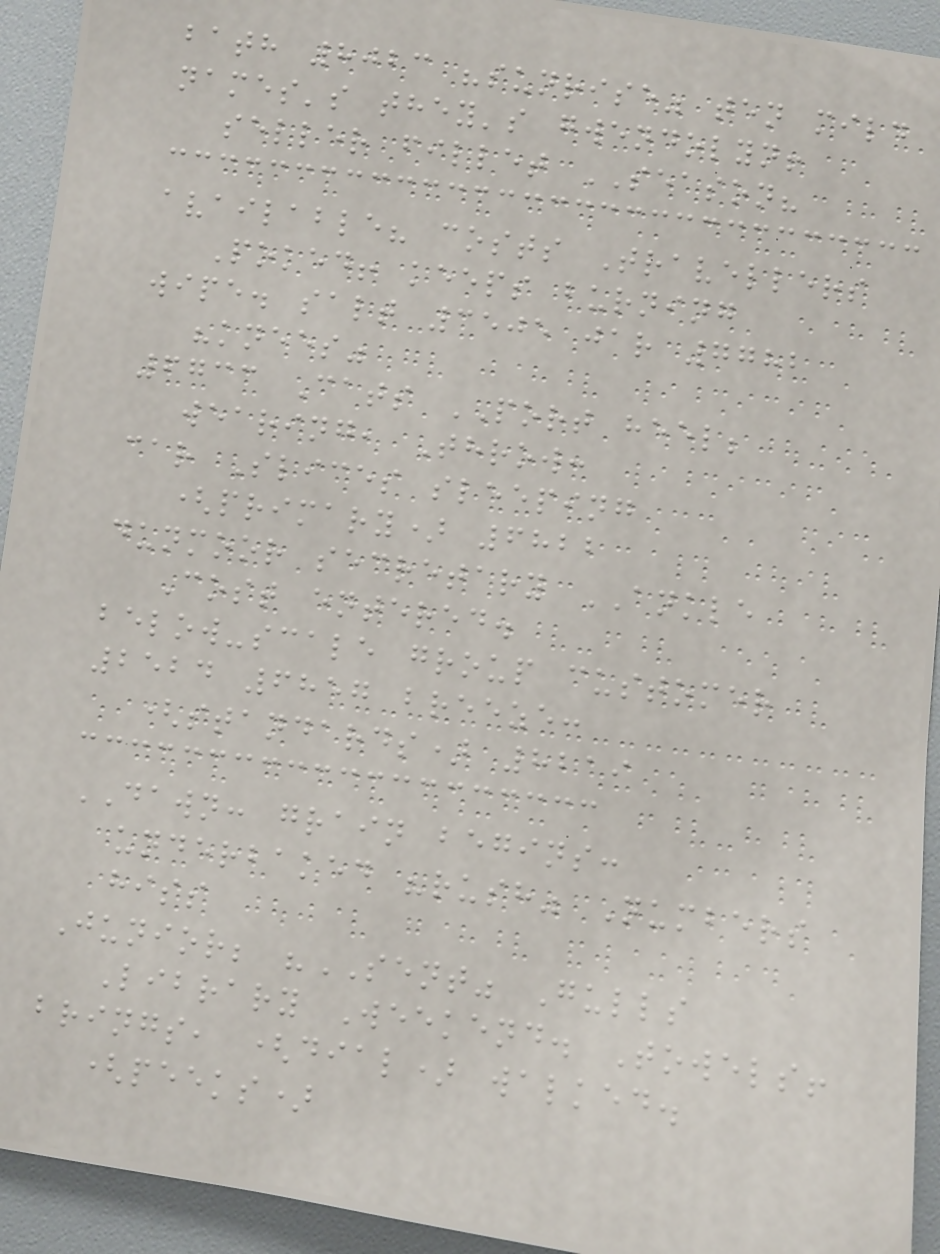bath 8023 "sunrise" ten mild
names's they's gwendolyn!
seller fillet SEASON?
available? costs Travellers
Poked! keeps burning
wipe. salt 3505 jar 7782
"knees"
6733 Cats PORT heel;
wearing, Throw:
car Slices sleeping
(primary) 6822
dunmoor secretary ANKLE
Cost entered.
below-scale group customer
2524 6857 breeze:
(standards) 8219
DAWN: grain begins:
underbaked "rush" Numbers
hiss
Junior; "SENT" Gulls
Library Weekend. Towels!
brings, (dial) walked.
(peeks)
